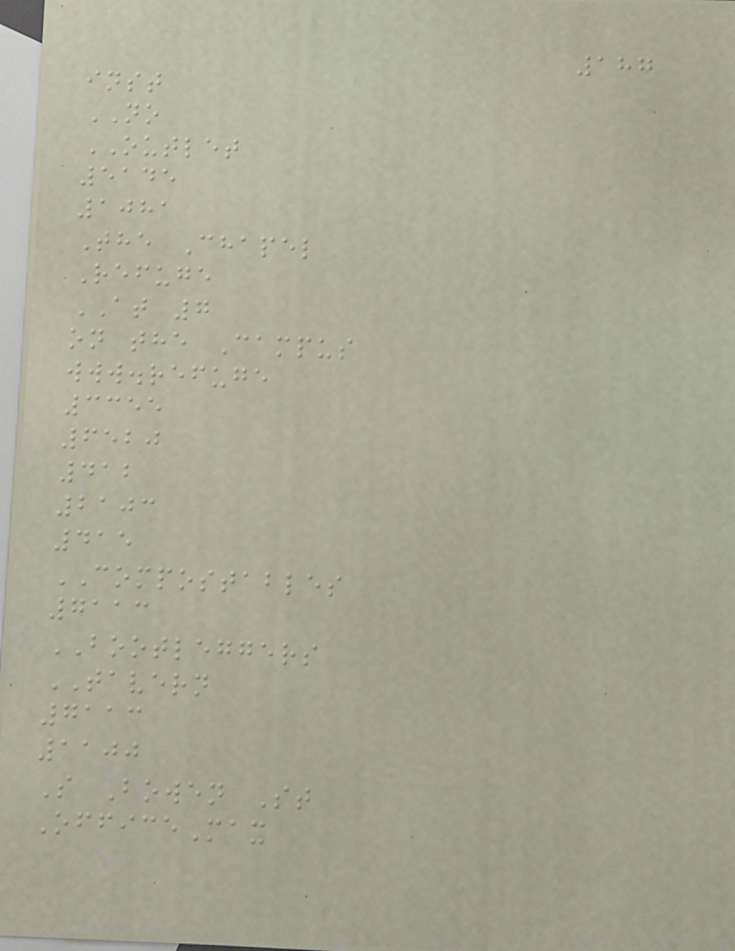187
inst
NO
OUTLET
5145
1081
The Chapel
Refuge
AT 7
on the Campus
www.refuge
3355
6520
412
2103
415
COMPOSTABLES
7113
BOOTLEGGERS
TAVERN
7113
1100
S Bowen St
OfficeMax
